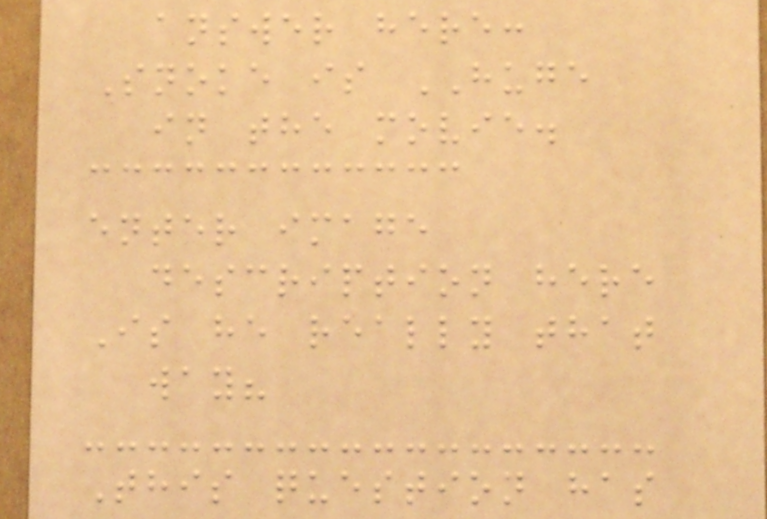answer here:
Snoke is HUGE
in the movie.
enter image
description here
Is he really that
way?
This question has
